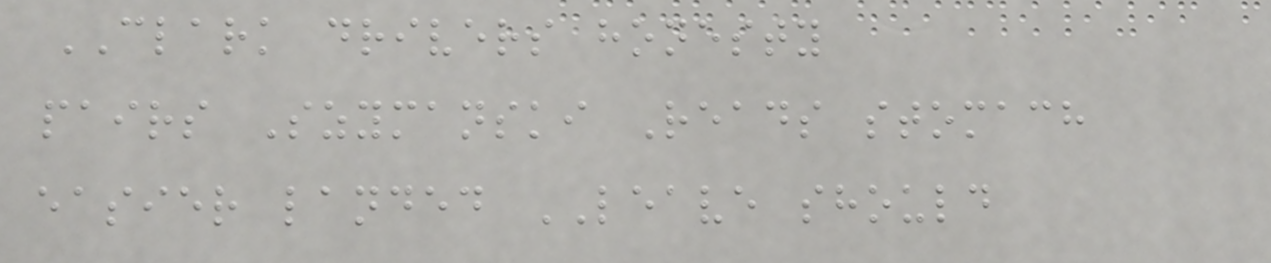CLARK drivers honesty
pairs Szymanski Reads stomach
easier landed LEAVE should
